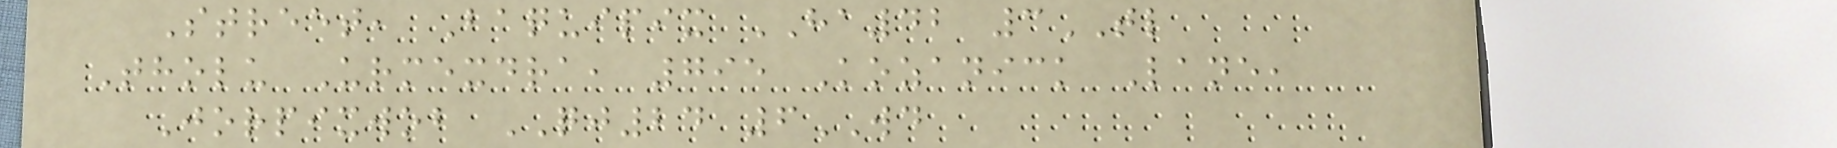Street, Baquipix HA42 3TL
Tholu Urmexdra, 795 Kozanick Lane,
Jorpixwob QJ24 6WD
